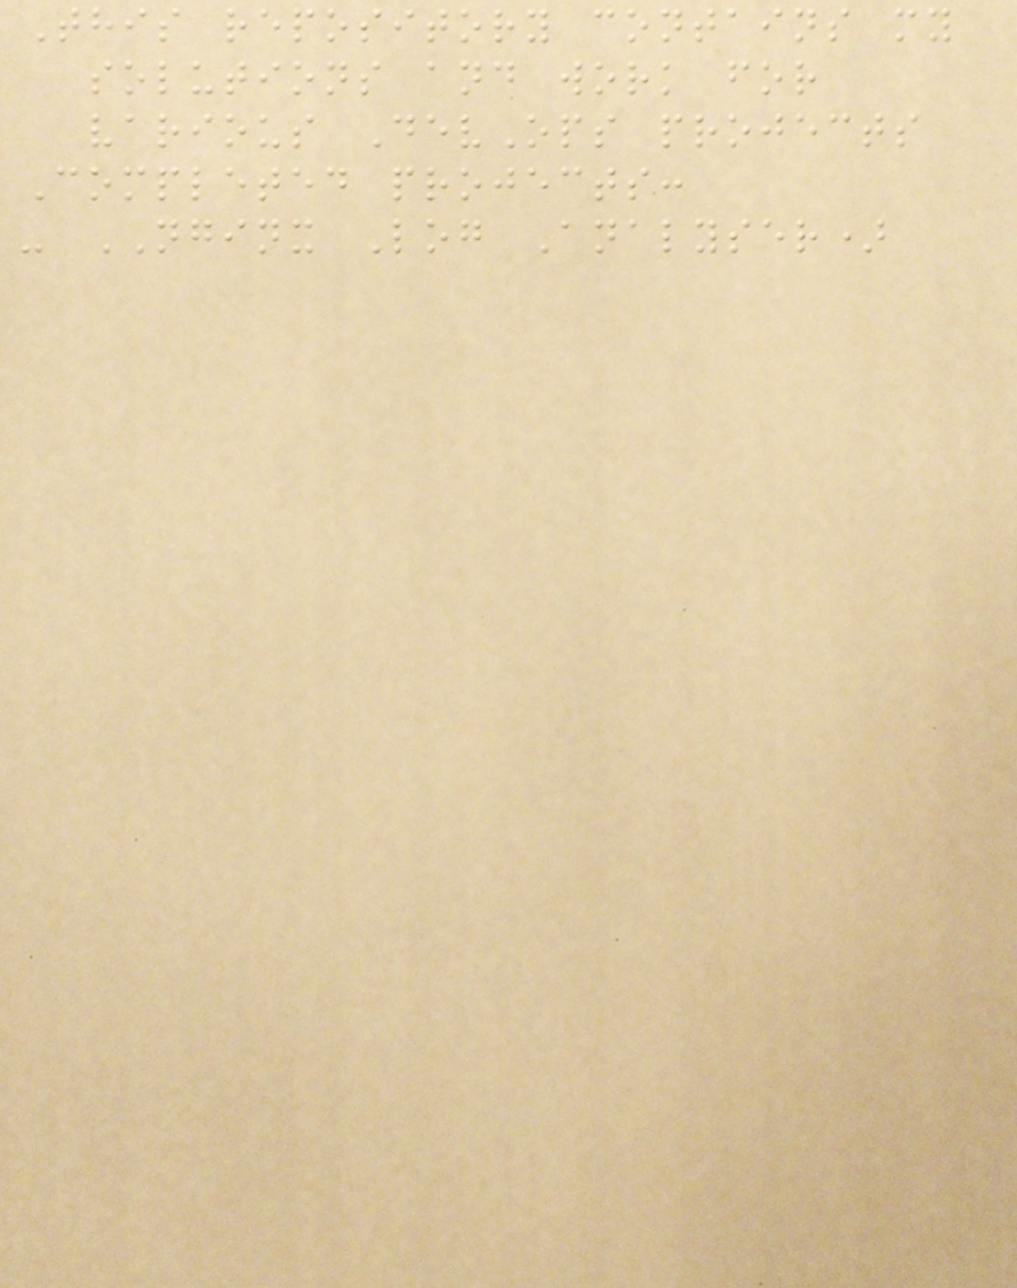This repository contains my
solutions and work for
various DevOps projects
Completed projects:
- NGINX Log Analyser)
